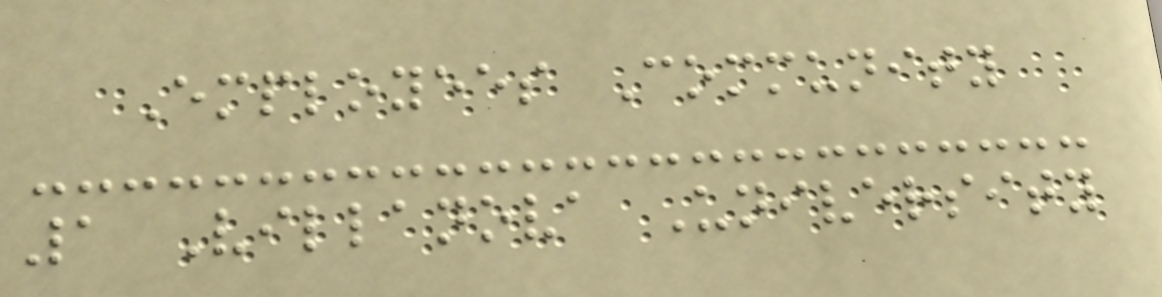Employees Community
1 Villanova University
